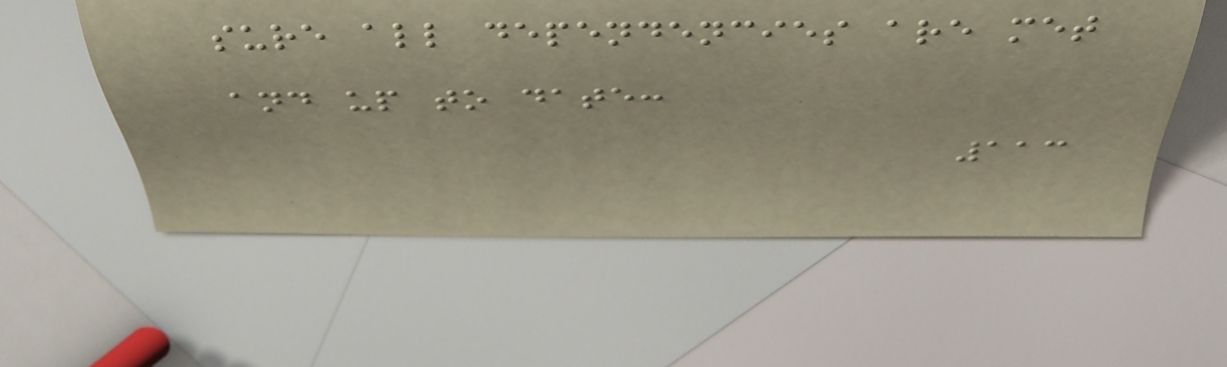sure all dependencies are met
and up to date:
113
